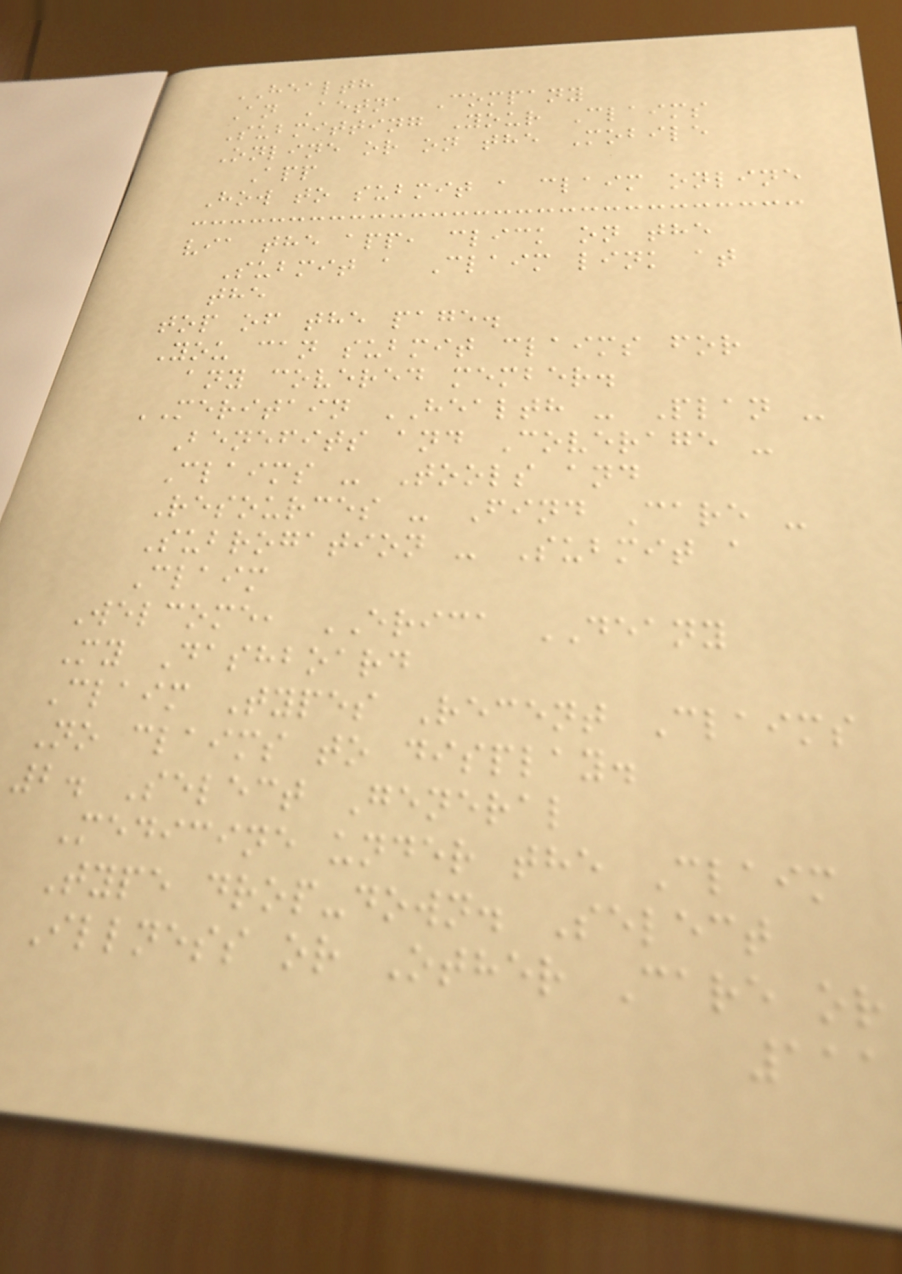HEALTH
An Aetna Company
Submitting Your Claims
Online or on the Mobile
App
How to submit a claim online
via the app, click on the
Submit a Claim link at
the
top of the page.
You can submit claims for
any covered member.
MERITAIN HEALTH - Plan -
Benefits and Coverage -
Claims - Tools and
Resources - Find Care -
Subrogation - Submit a
Claim
Welcome, ERICA DEANY
My Dashboard
Claim Types Recent Claims
No claims to display.
2. Select General
Medicine under the Claim
Type drop-down. Select
Illness or Other Care or
111
